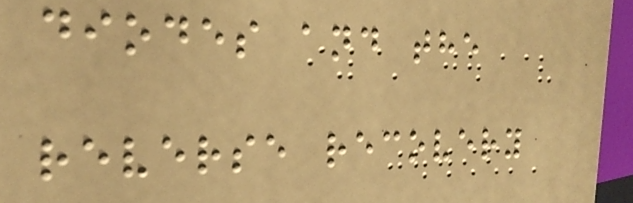diodes and the
reverse recovery
